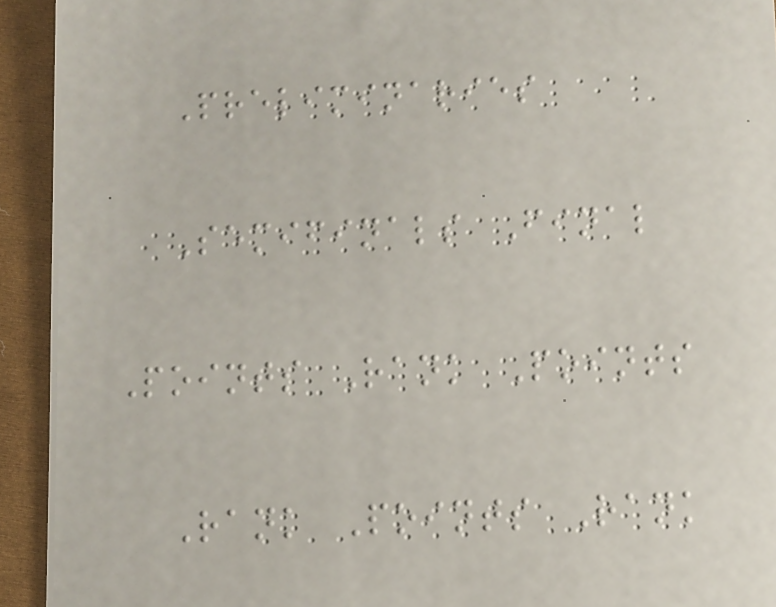Preliminaries
Semifinals Final
Points Rank Points
Rank Points Rank
